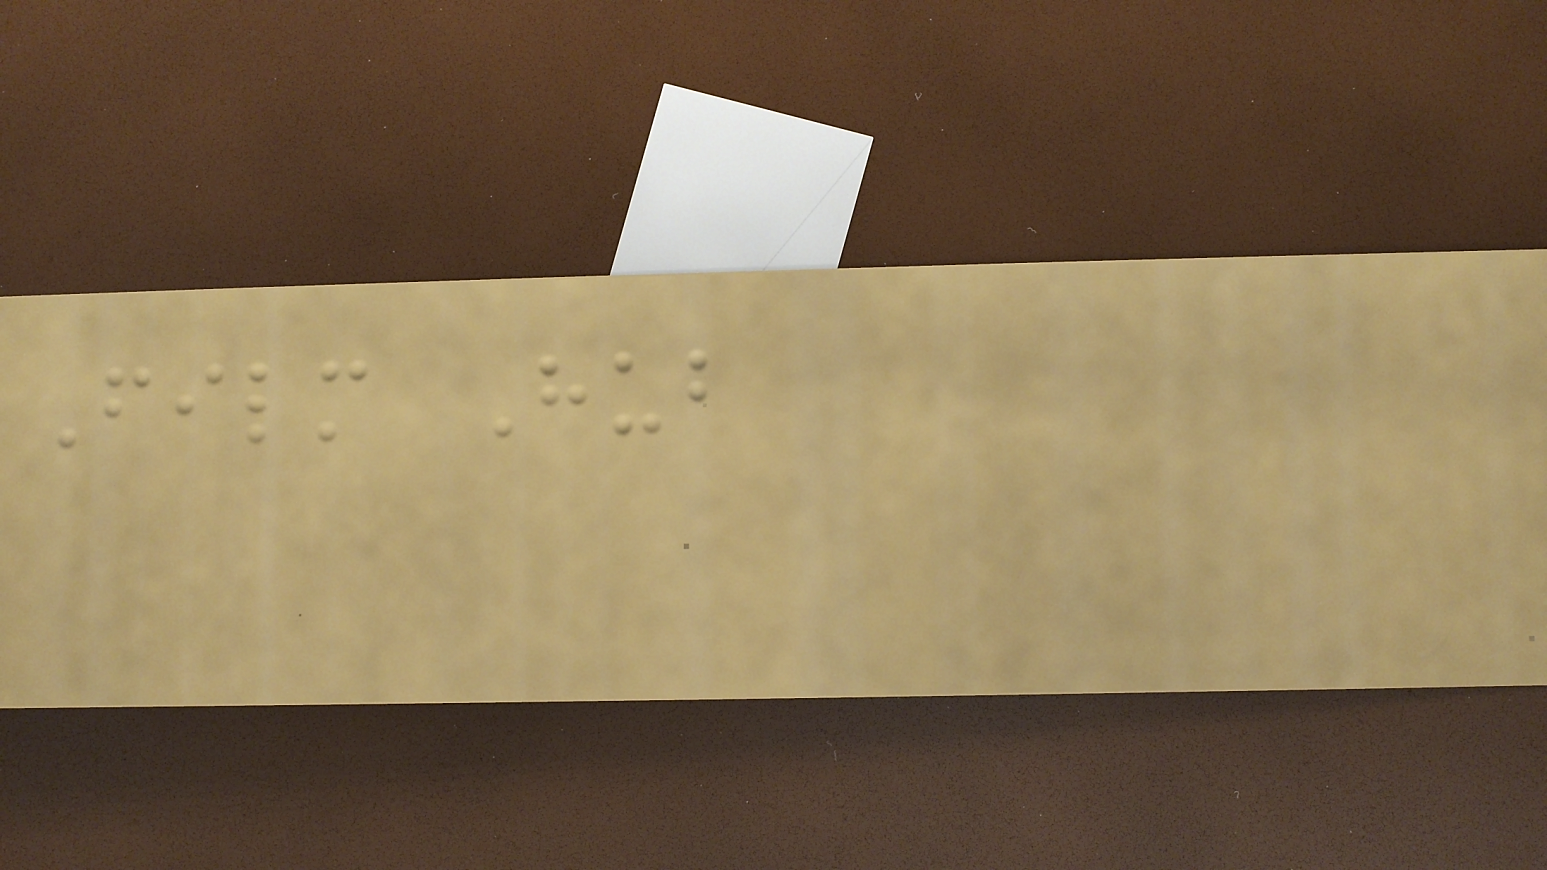Film Hub
